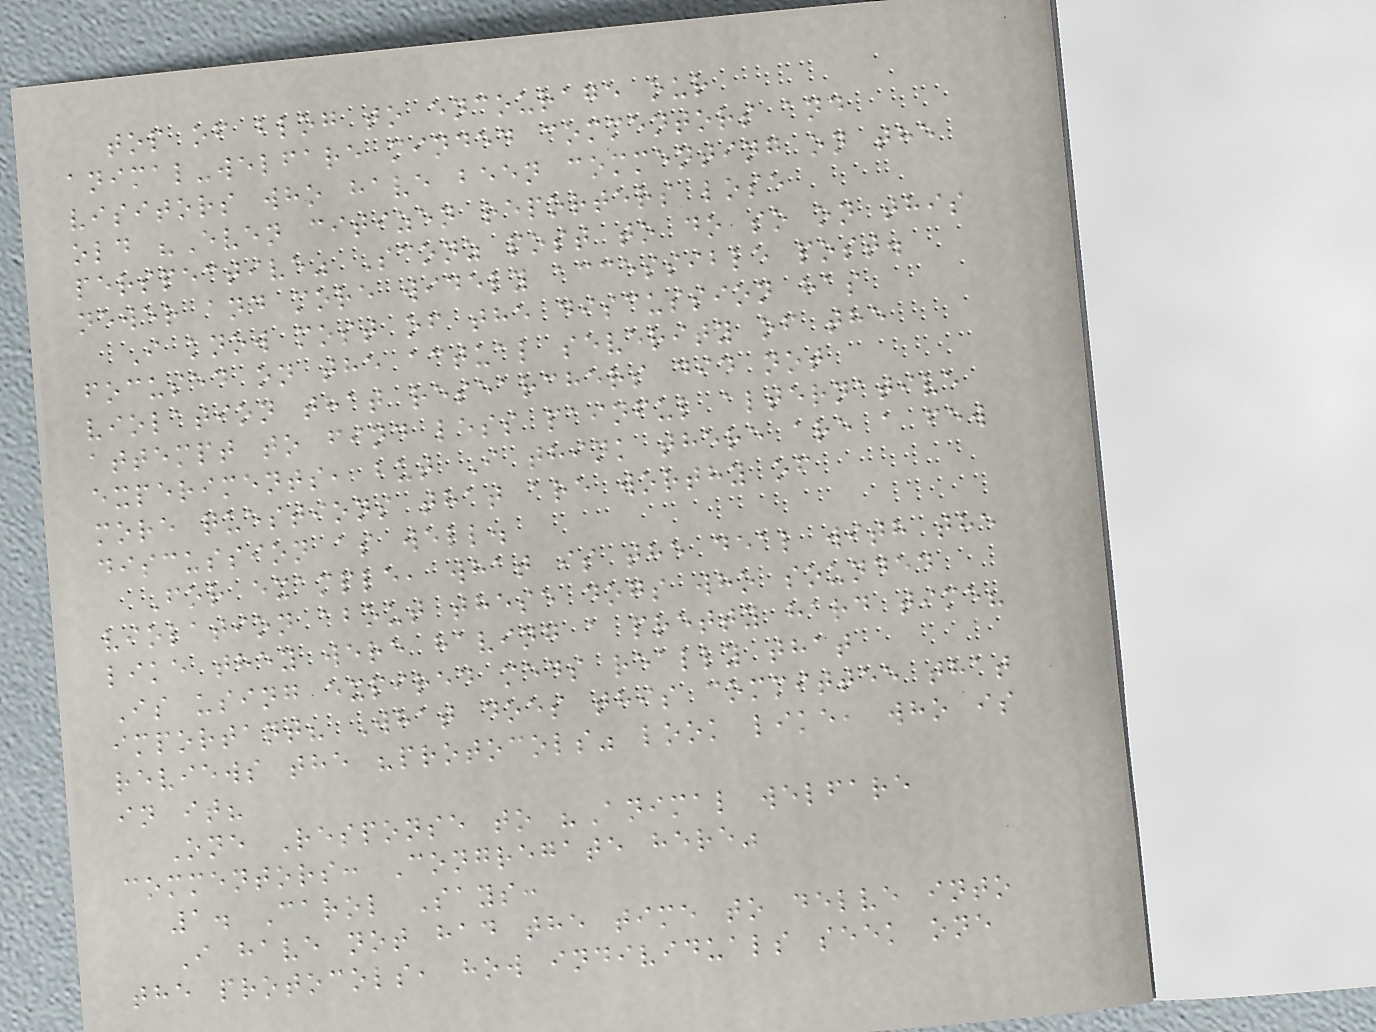top of blog to encourage our
animal-welfare minded commentors and
visitors who have been commenting on the
old "Even citizen reporters lose
perspective" Sconz post to do so on this
newer and more widely accessible post.
I know most of the discussion has
focused on the actual severity of the
violation that researchers did not
attempt to find less painful alternative
experiments, but I think there are a few
more questions that are worthy of
discussion as well.
For example, what is the deal with the
violation about these dogs who sounded
like they were having a pretty hard time?
Is using expired meds really that
important? What does this committee that
reviews the "protocols" look like, who is
in it?
One Response to "Animal welfare
commentors: Congregate here"
1. Carol Says:
I have not had the time to delve into
the protocols, how individuals seek one
